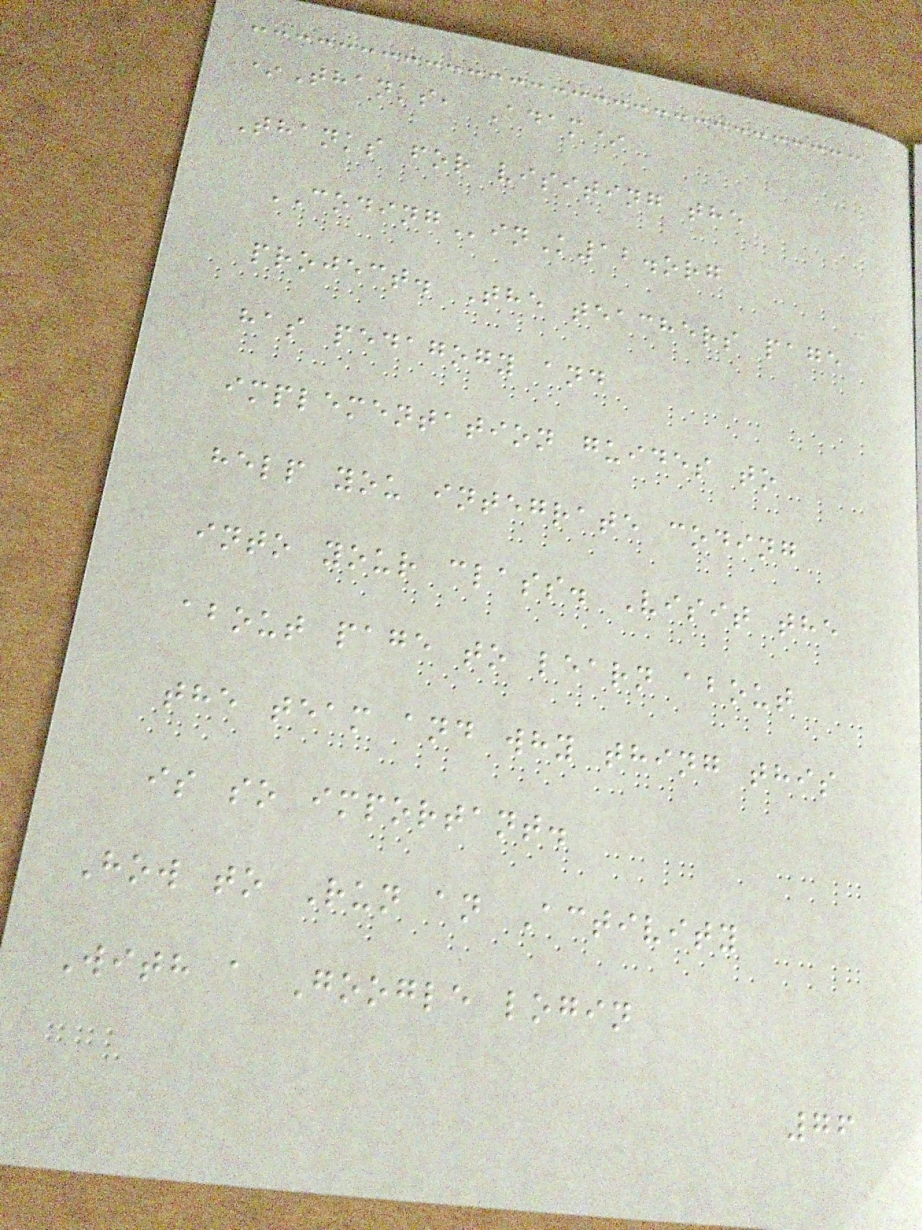*Thanks, Adam*
Thanks for visiting the
CODINGinK12.org
project. The teachers page
has pedagogy and
implementation guides to
help you integrate coding
into your class. Visit the
about page to learn about
the team and why thing this
is so important.
How to Run an Activity
With a Google login
76
